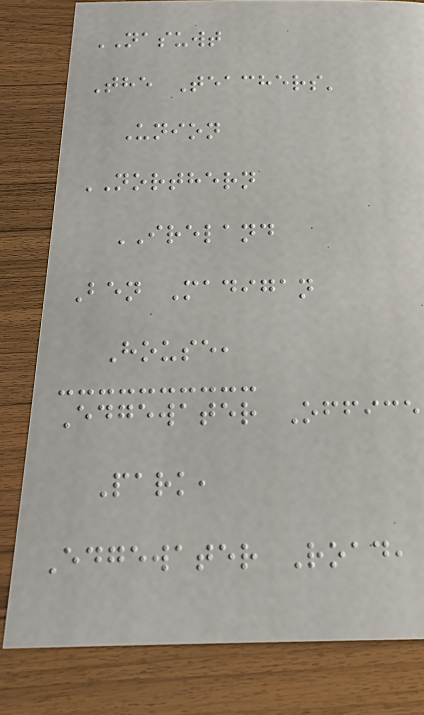NASUWT
The Teachers'
Union
NORTHERN
IRELAND
Ben Madigan
House,
Edgewater Office
Park,
Edgewater Road,
